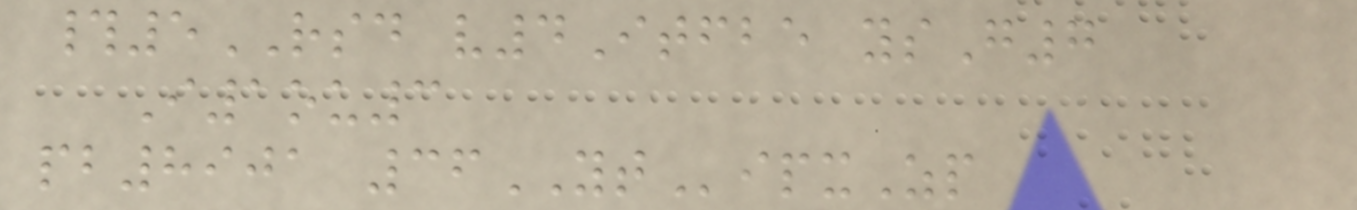#5RSD v4Itfbe ysG7
I1ou3
pb8901 36YTipxZp
